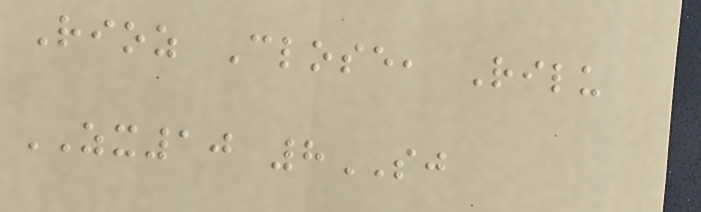Rioz Close, Rilu
ZX10 8SJ
